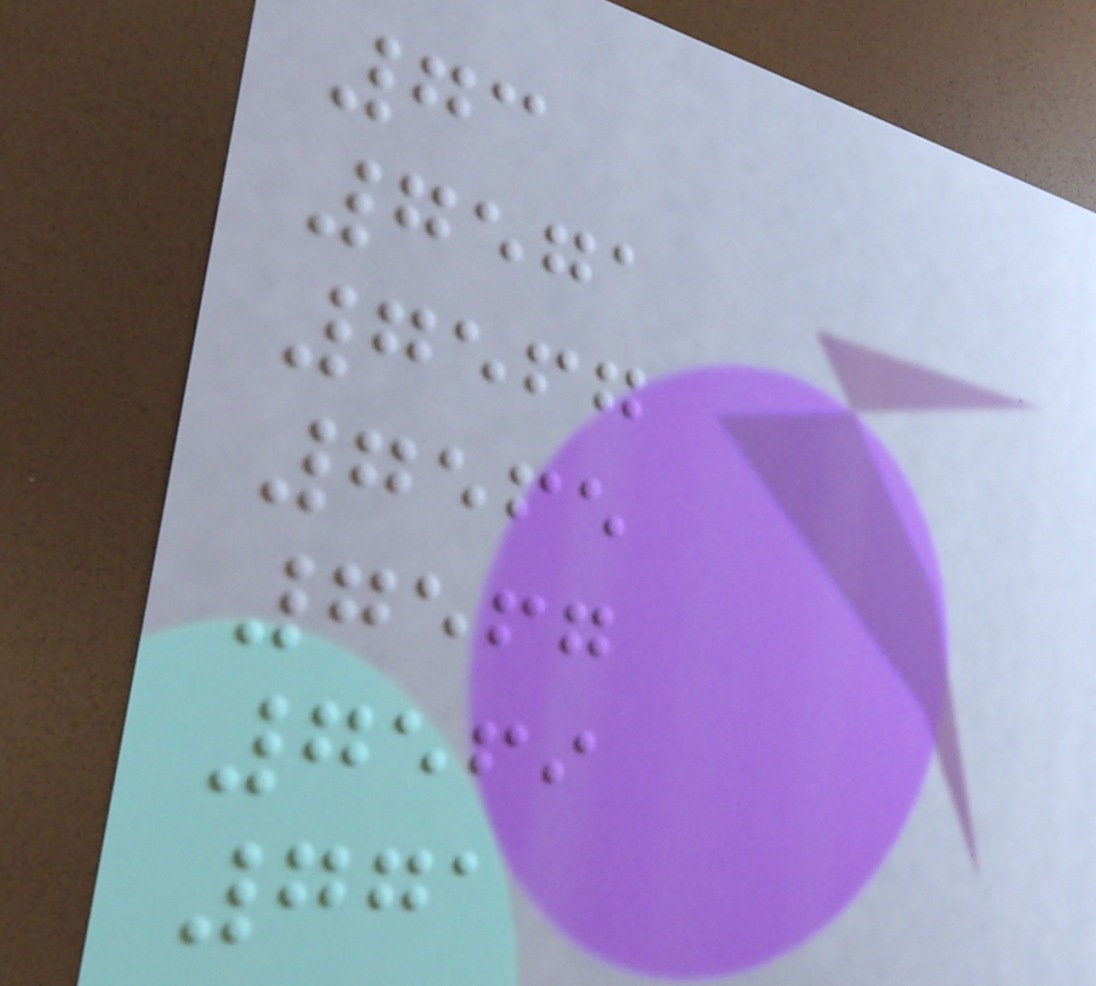73
7571
7567
7565
7567
7569
771
